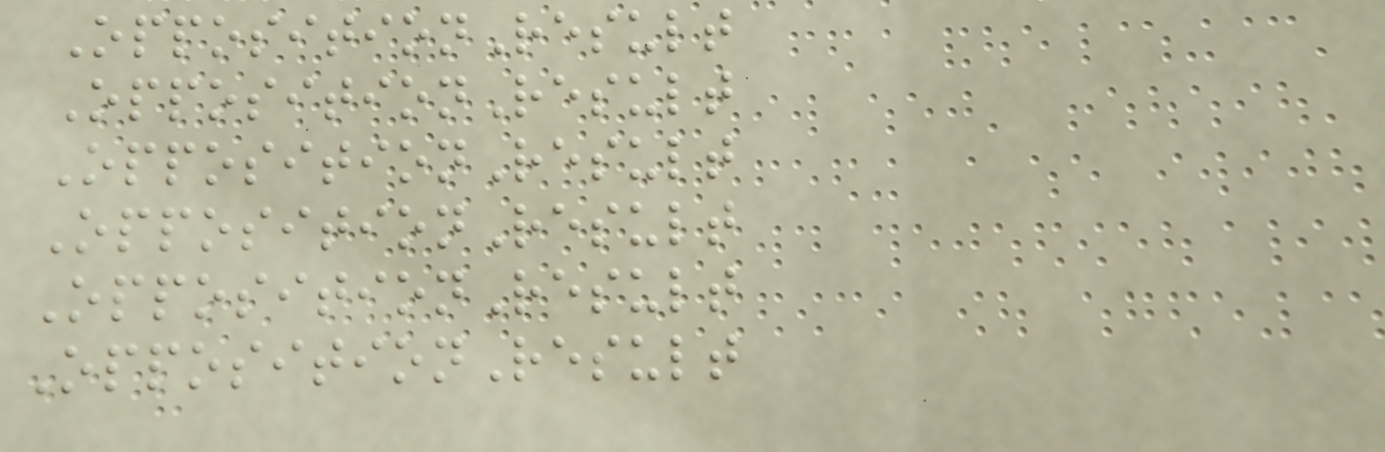OppositionResult
OppositionResult
OppositionResult
OppositionResult
OppositionResult
OppositionResult
